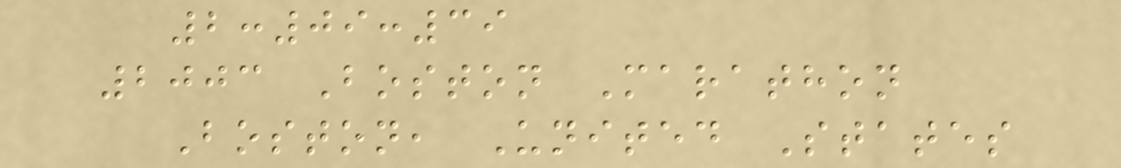2:09:39
2003 Boston Marathon
Boston, United States
